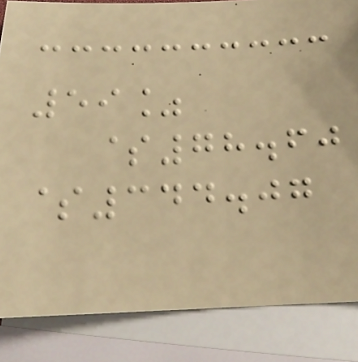59%
$78.60
$344.07
